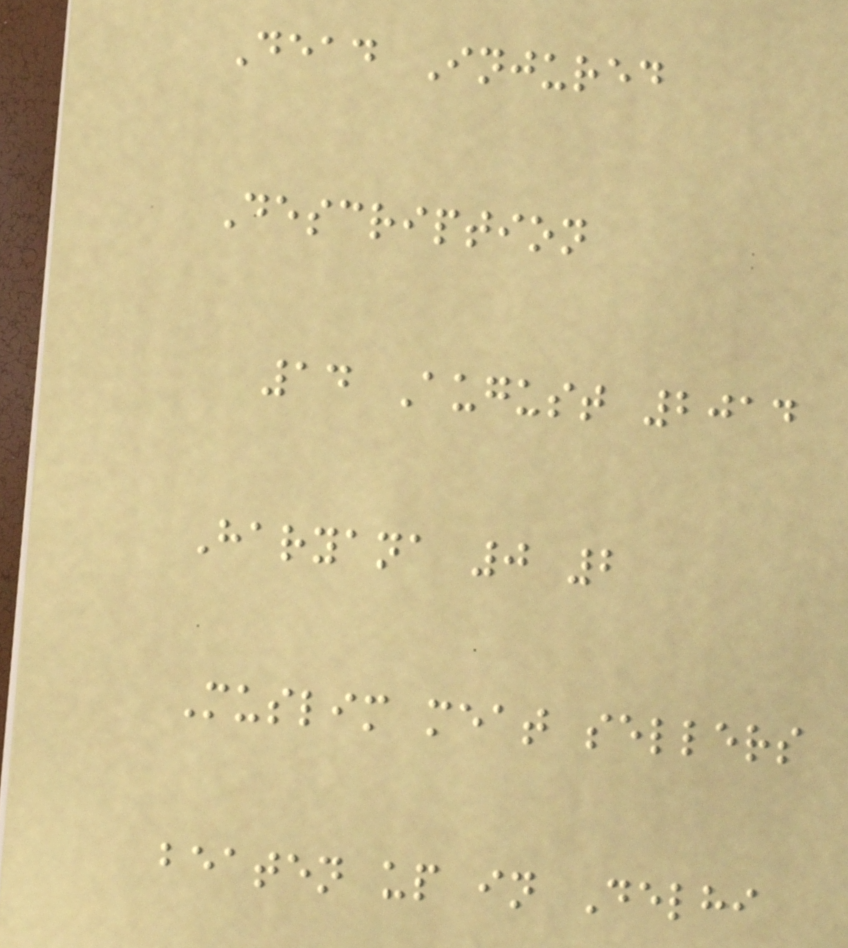Dead Injured
Description
14 August 2014
Haryana 0 2
Muslim meat sellers
beaten up in Delhi
